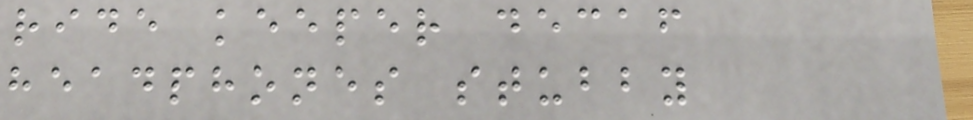ride keeper decaf
headphones stubby
